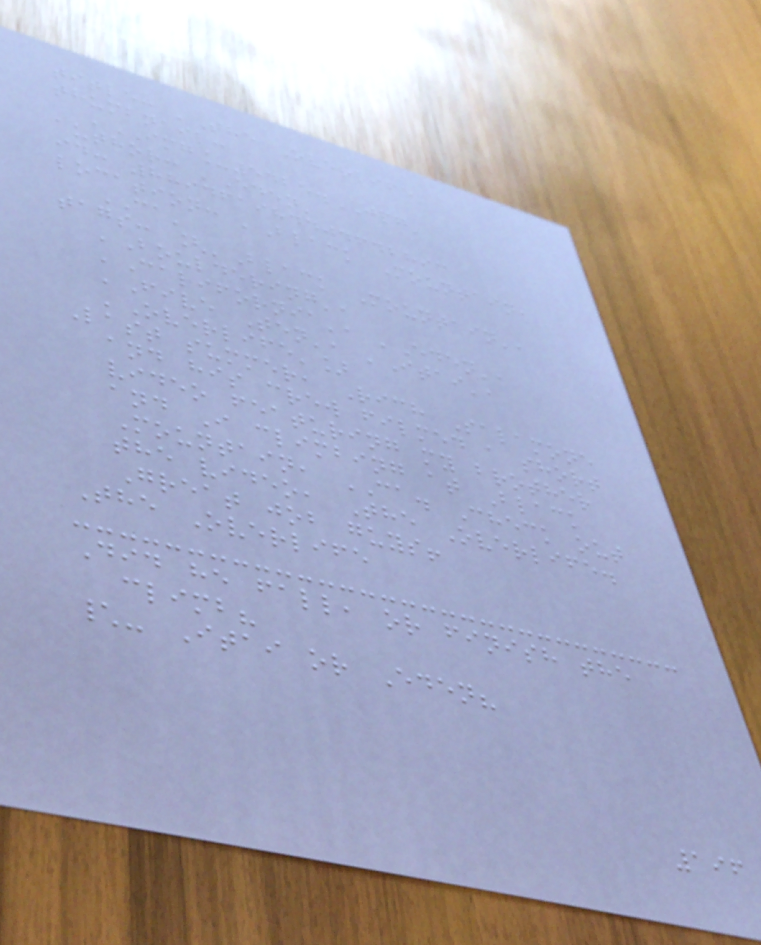title: 'The Overlife'
thumbnail:
'IMG_5425.JPG'
author: 'Eden'
id: 889461984404642893
location: 'Black Mountain,
CA'
tags: ['Black Mountain',
'Bouldering',
'California', 'Eden',
'Five Ten', 'Itai',
'Overlife']
Last summer, Rich Salamone
and his crew filmed a short
video featuring my brother
and I climbing at Black
Mountain, CA. Check out
the video, The Overlife.
Great job guys!
The Overlife
Did he fall, or finish the
climb?
\- Itai or Eden?
196
